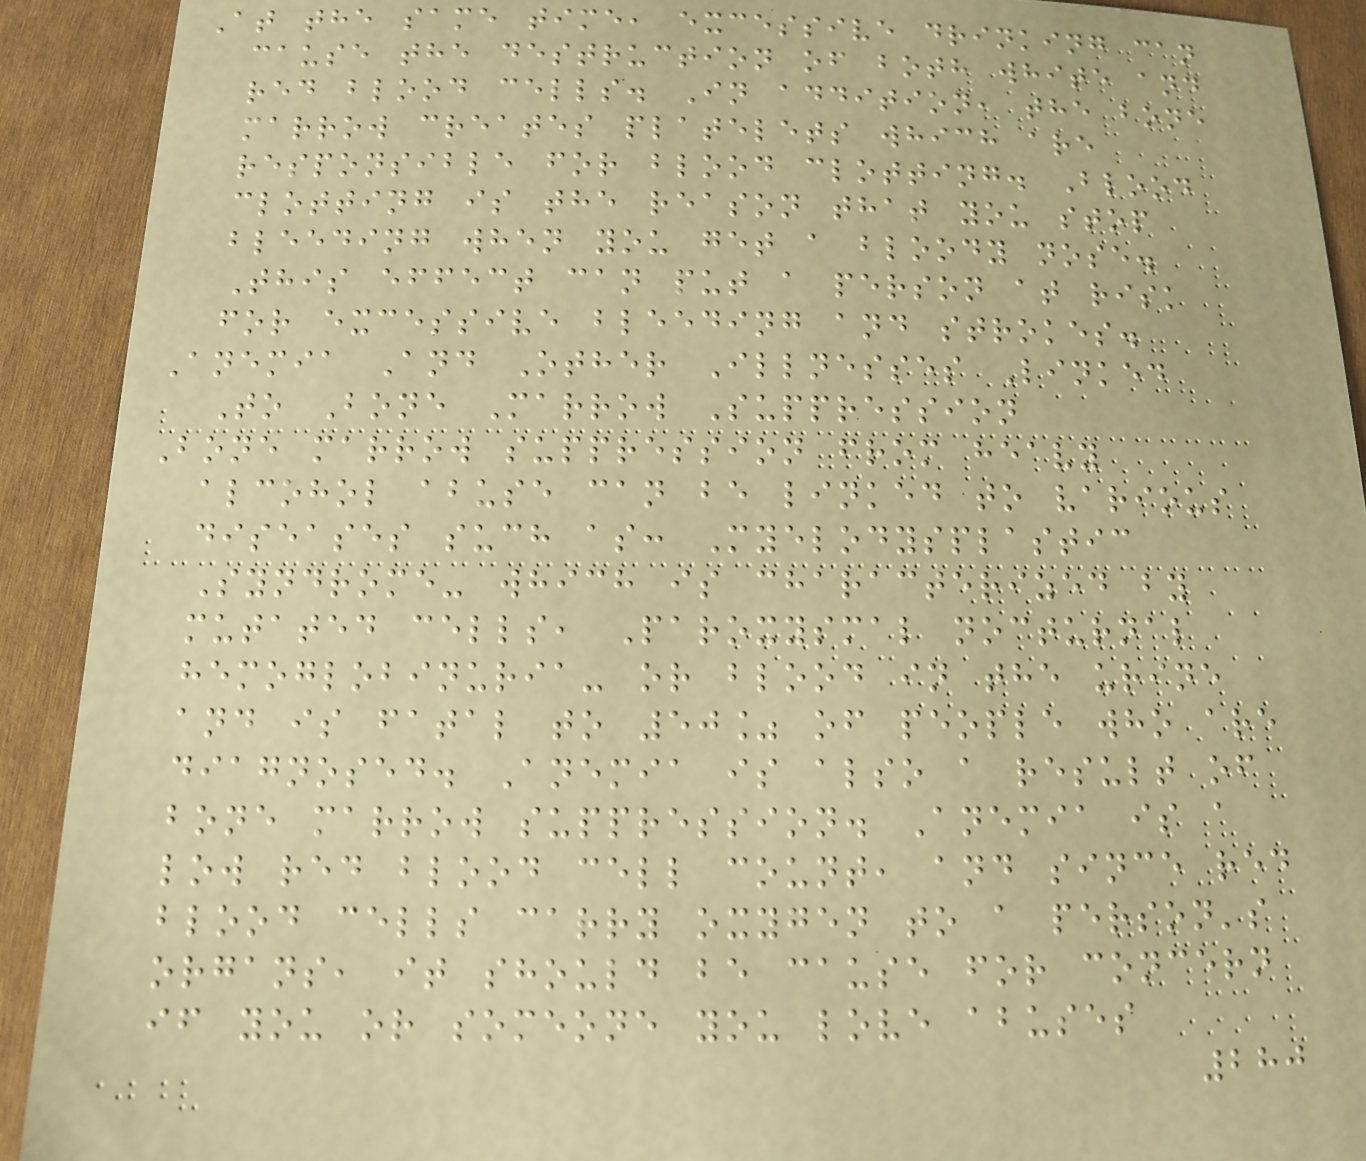At the same time, excessive drinking can
cause the destruction of both white and
red blood cells. In addition, the bone
marrow creates platelets which are
responsible for blood clotting. Blood
clotting is the reason that you stop
bleeding when you get a bloody nose.
This effect can put a person at risk
for excessive bleeding and strokes.
Anemia And Other Illnesses Linked
To Bone Marrow Suppression
Bone marrow suppression from heavy
alcohol abuse can be linked to various
diseases such as: Myelodysplastic
Syndrome- which is characterized by
mutated cells, Paroxysmal nocturnal
hemoglobinuria- or blood in the urine
and is fatal to 50% of people who are
diagnosed. Anemia is also a result of
bone marrow suppression. Anemia is a
low red blood cell count, and since red
blood cells carry oxygen to a person's
organs, it should be cause for concern
if you or someone you love abuses
280
